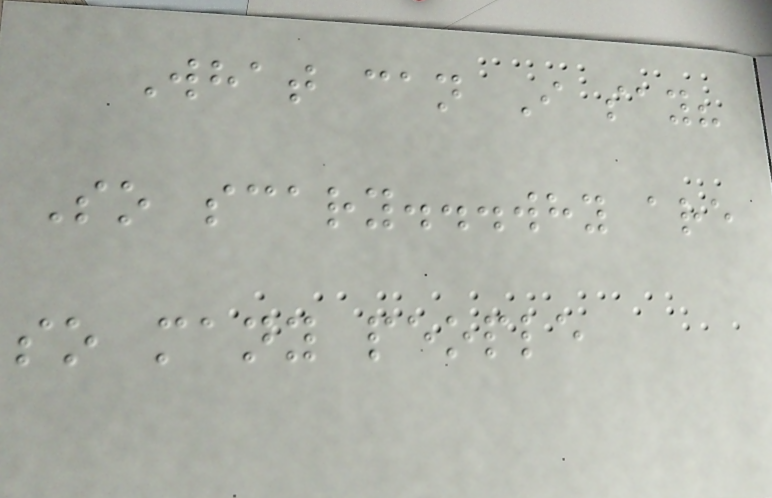What can I say?
So scary...why are
so many people
